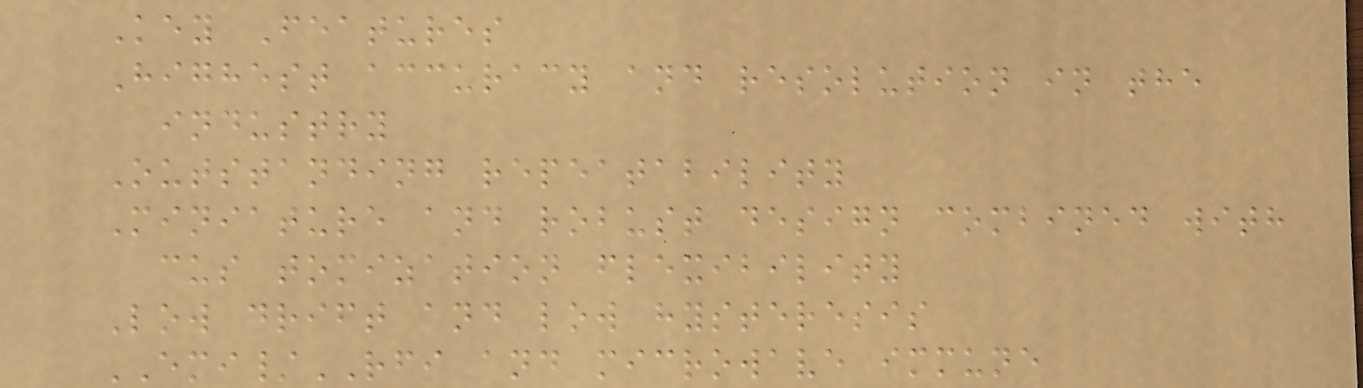Key Features
Highest accuracy and resolution in the
industry
Outstanding repeatability
Miniature and robust design combined with
cus tomization flexibility
Low drift and low hysteresis
EMI/RFI and microwave immune
